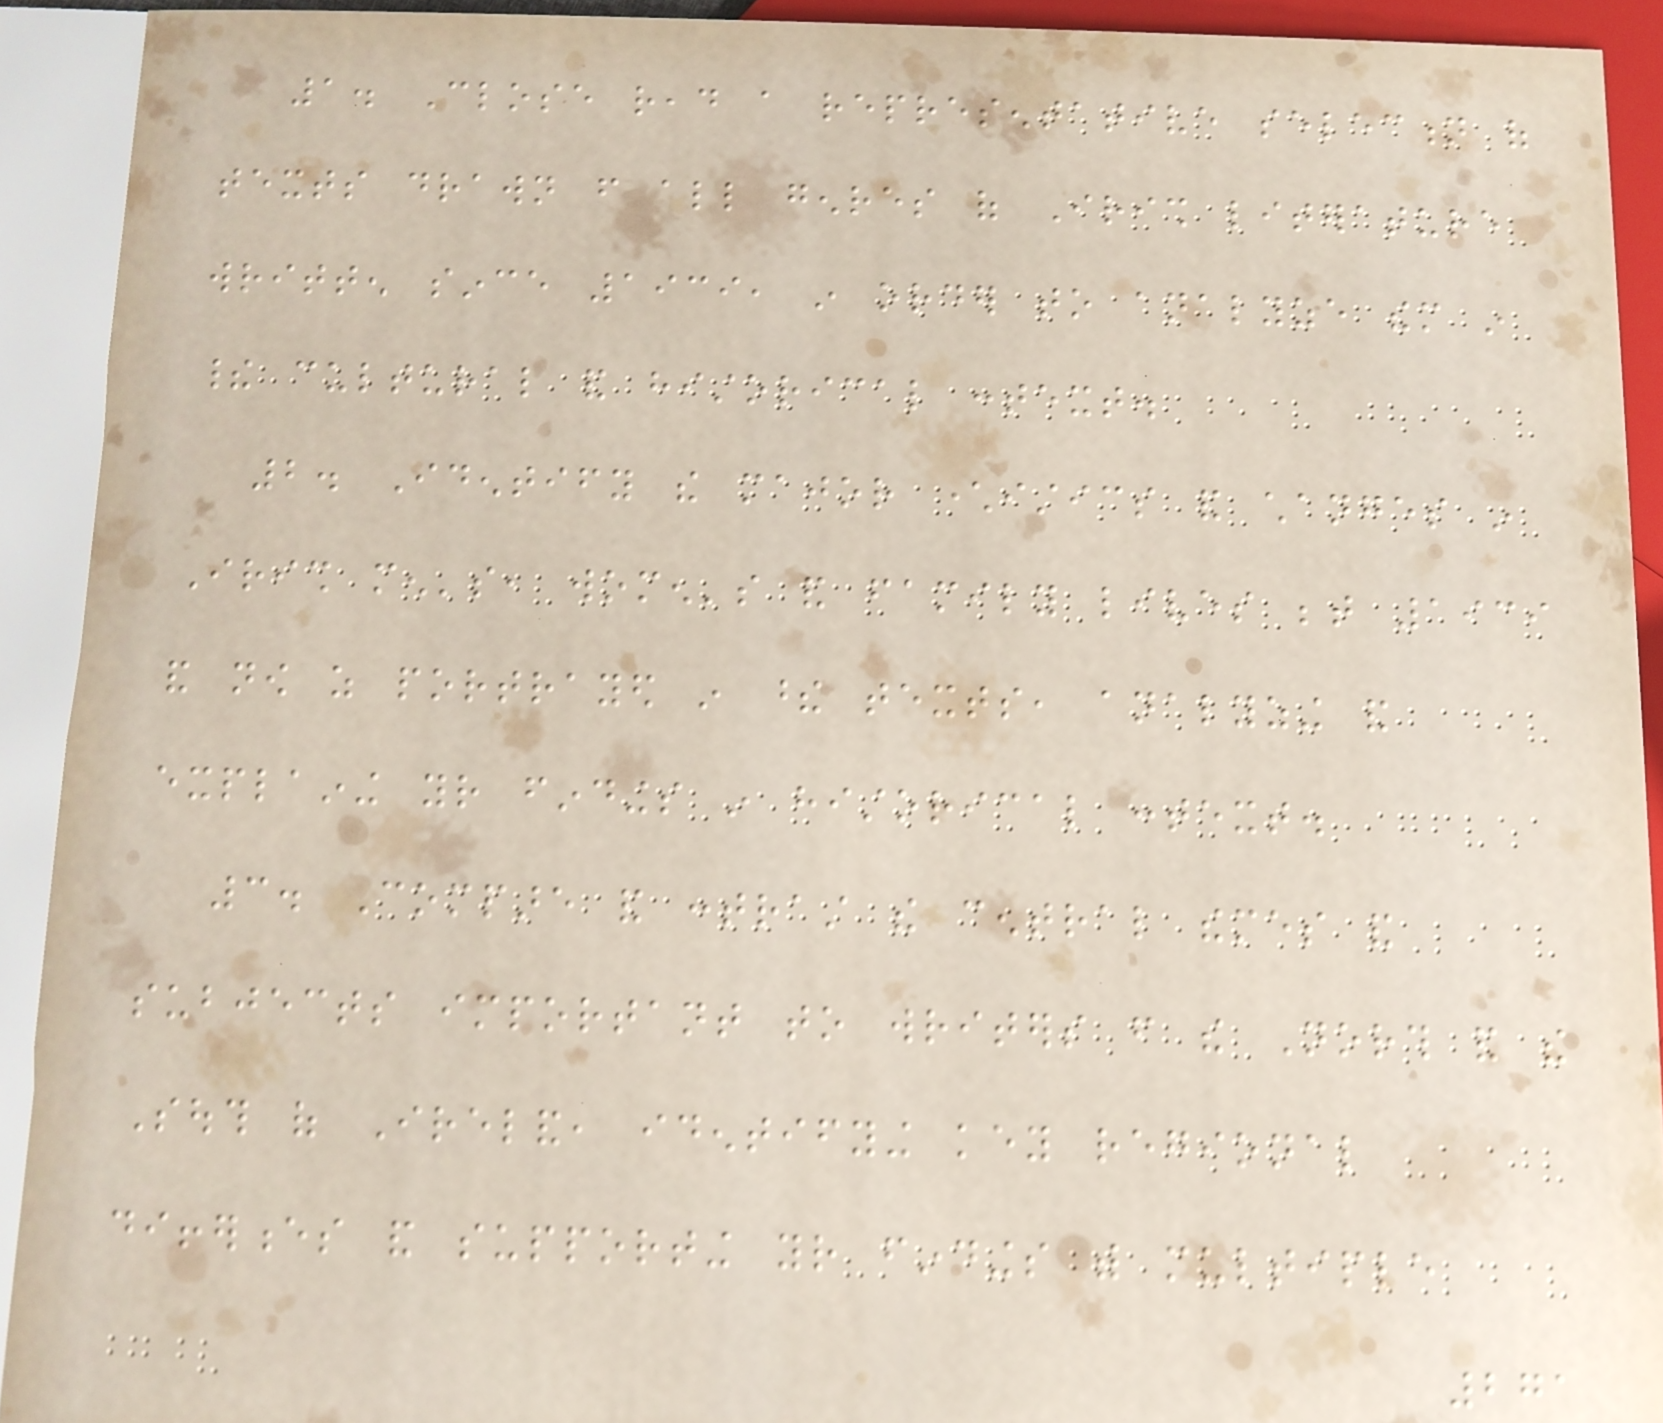1. Close read a representative selection of
texts drawn from all genres of Irish literature
written since 1939, in order to analyze them in
their cultural and historical context.
2. Identify the major characteristics and changes in
Irish men's, women's and family lives between 1939
and now as portrayed in these texts, analyzing and
explaining your findings in historical context.
3. Compare and contrast the central themes and
subjects important to writers from the North and the
South of Ireland, identifying key regional
differences and supporting your findings with multiple
271
